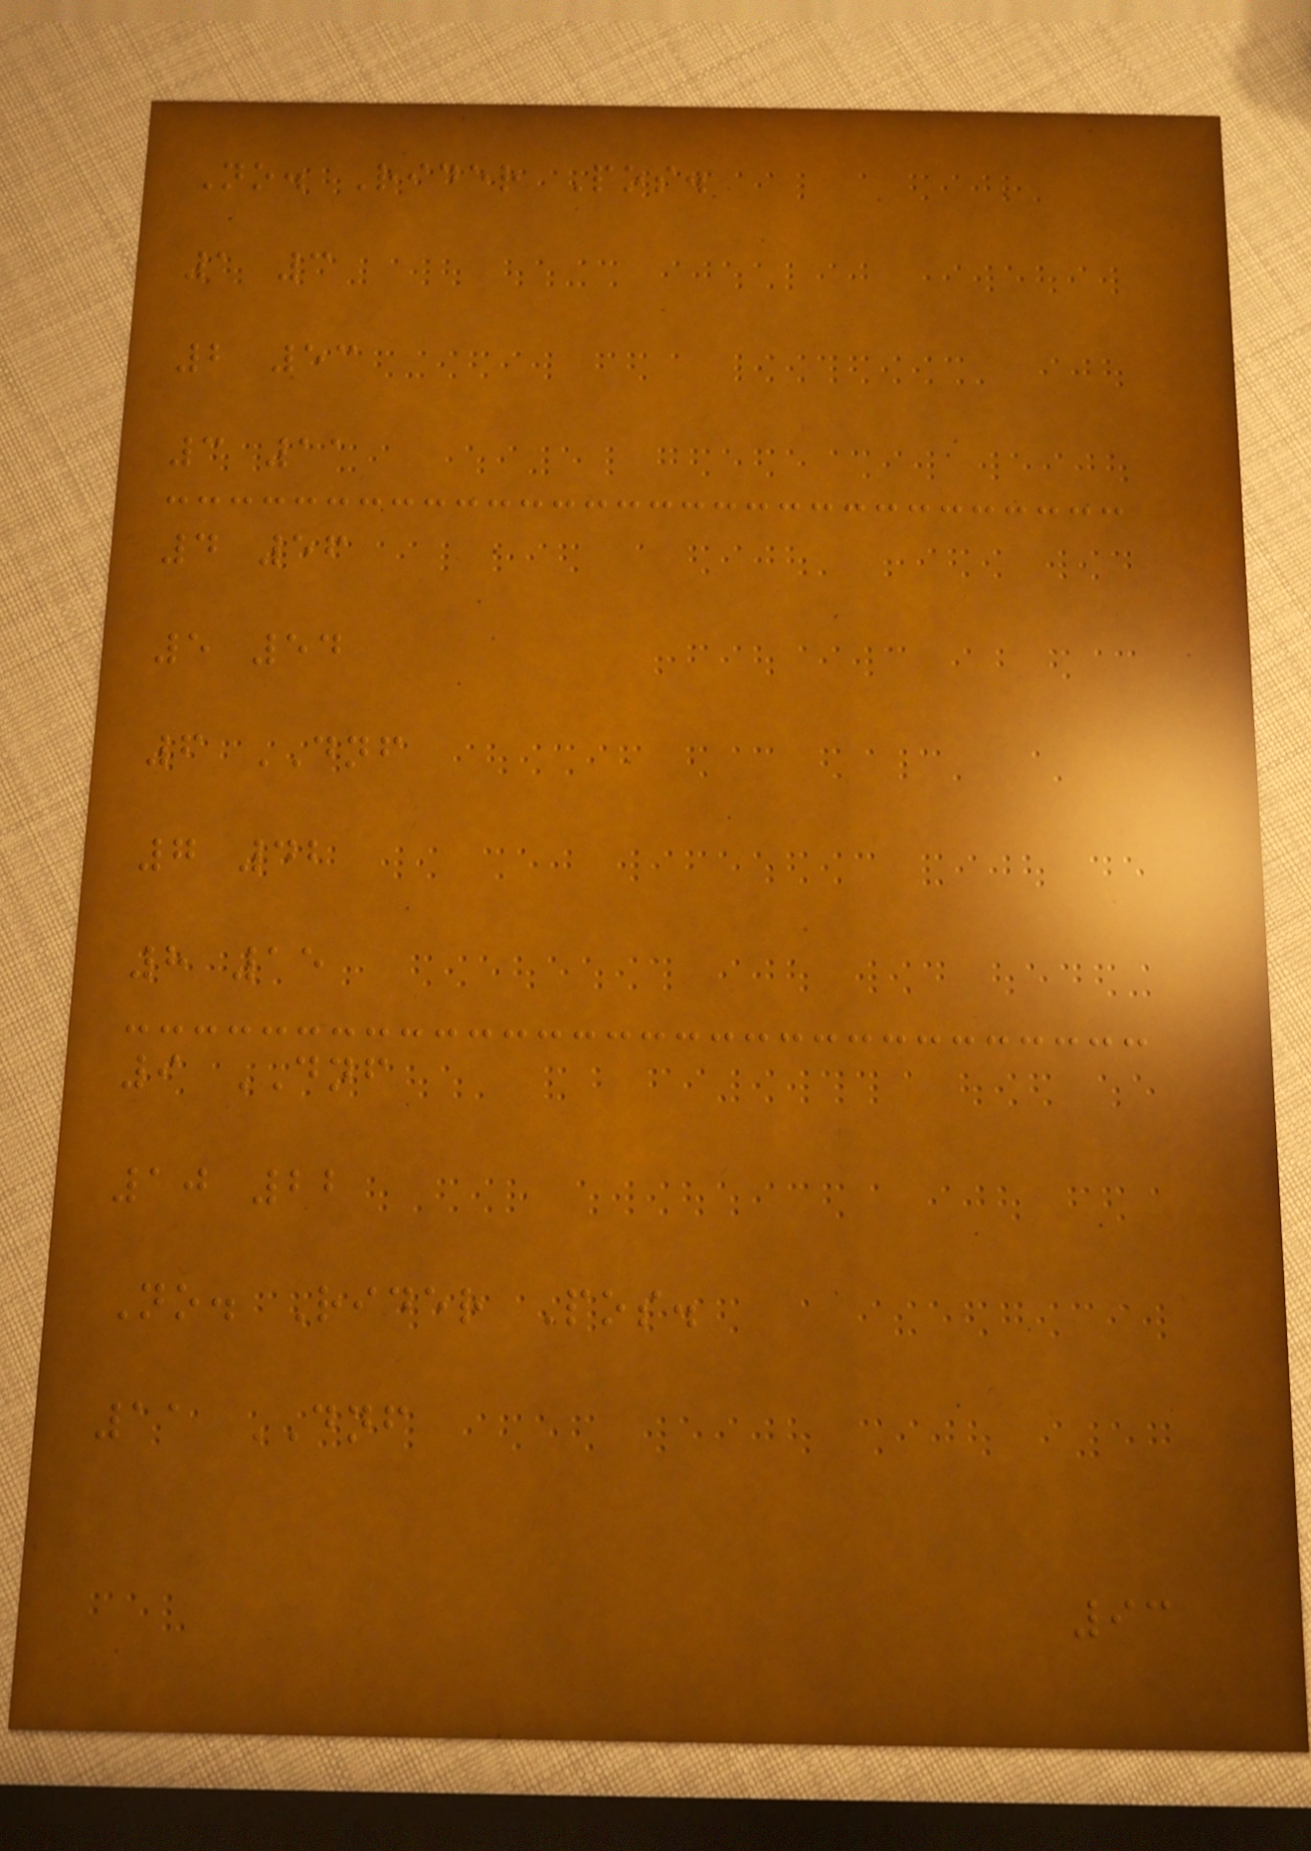No. Rider Pos.
1 3
2 53
3 11
4 56
5 54
6 DNF
7 42
8 15
9 DNF
10 22
No. Rider Pos.
11 DNF
93
